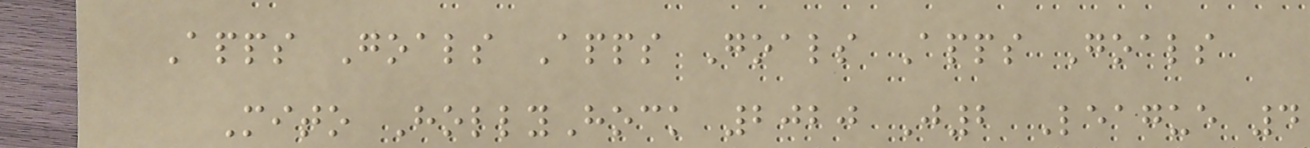Apps Goals Apps Goals Apps Goals
Mito HollyHock 2020 J2 League 4
